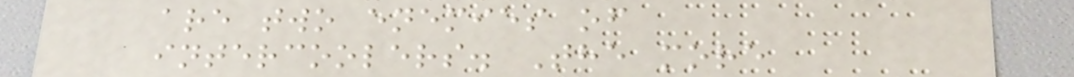are two enemies of
intercoolers. The more
